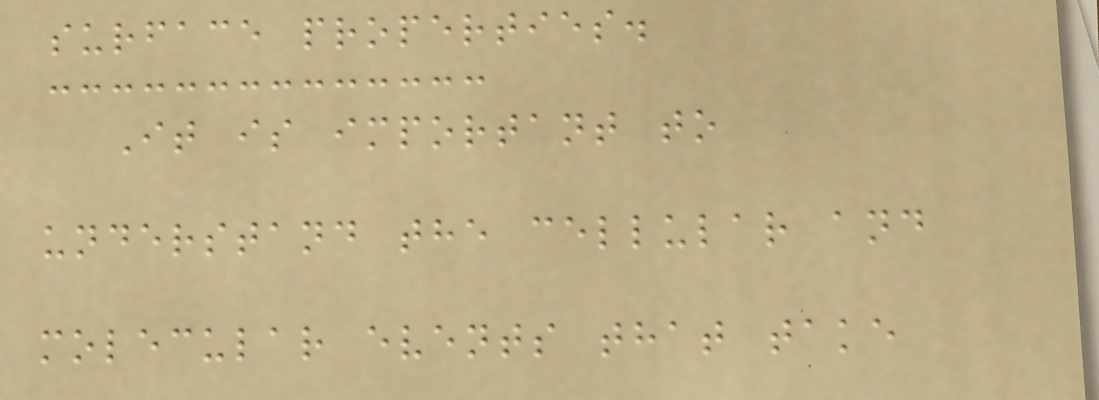surface properties.
It is important to
understand the cellular and
molecular events that take
